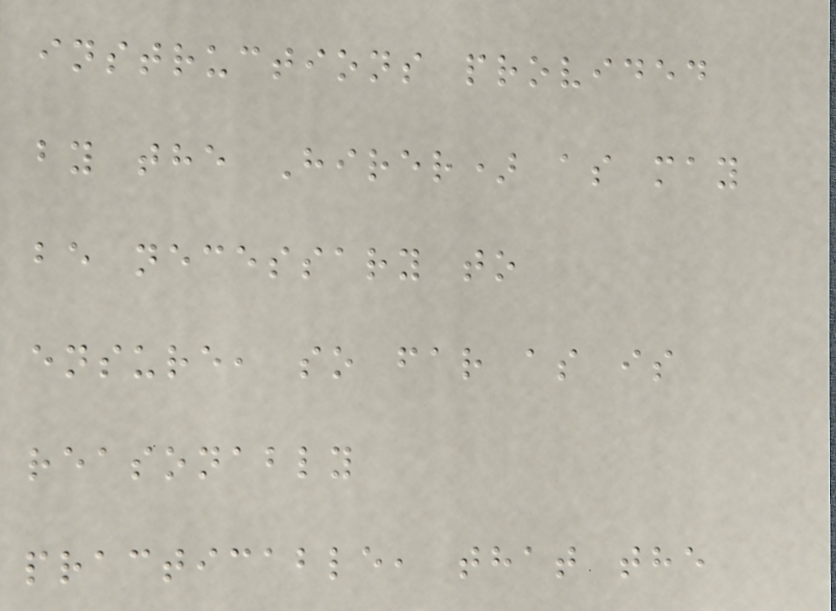instructions provided
by the Hirer) as may
be necessary to
ensure, so far as is
reasonably
practicable, that the
